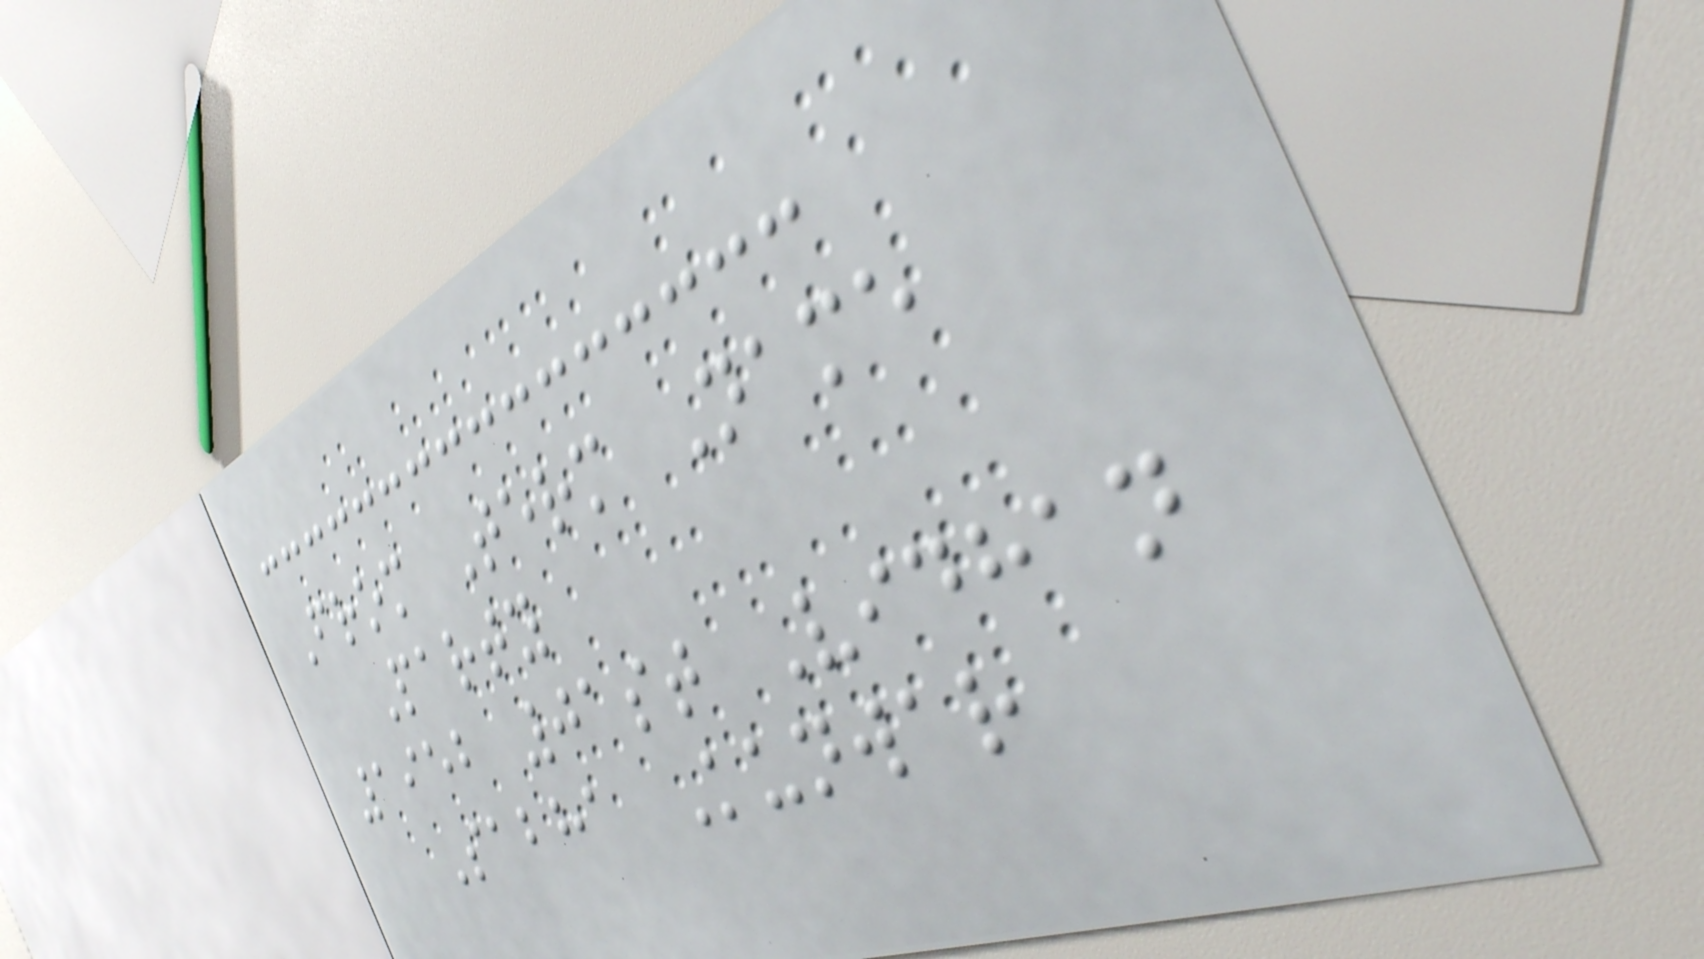From Term Name
Party
1952 01st Vidhan
Sabha Kunwar
